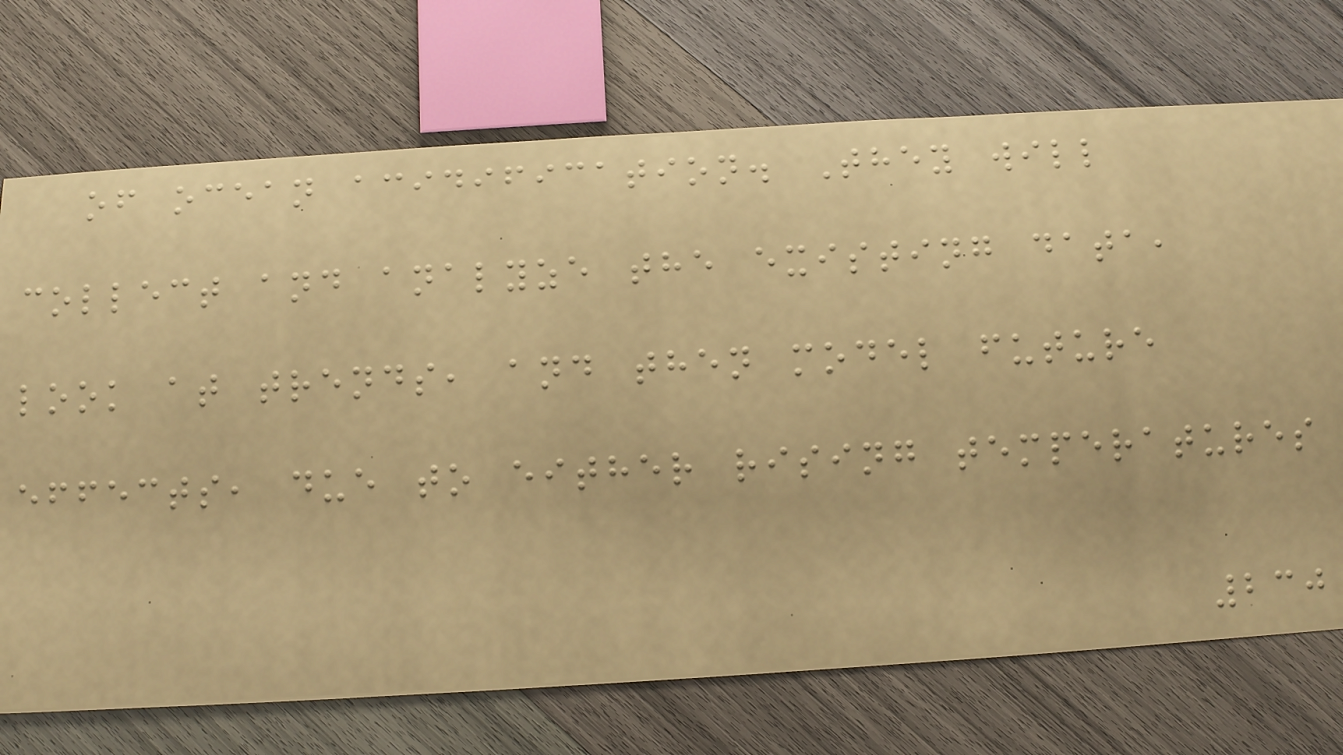of ocean acidification. They will
collect and analyze the existing data,
look at trends, and then model future
effects, due to either rising temperatures
230
